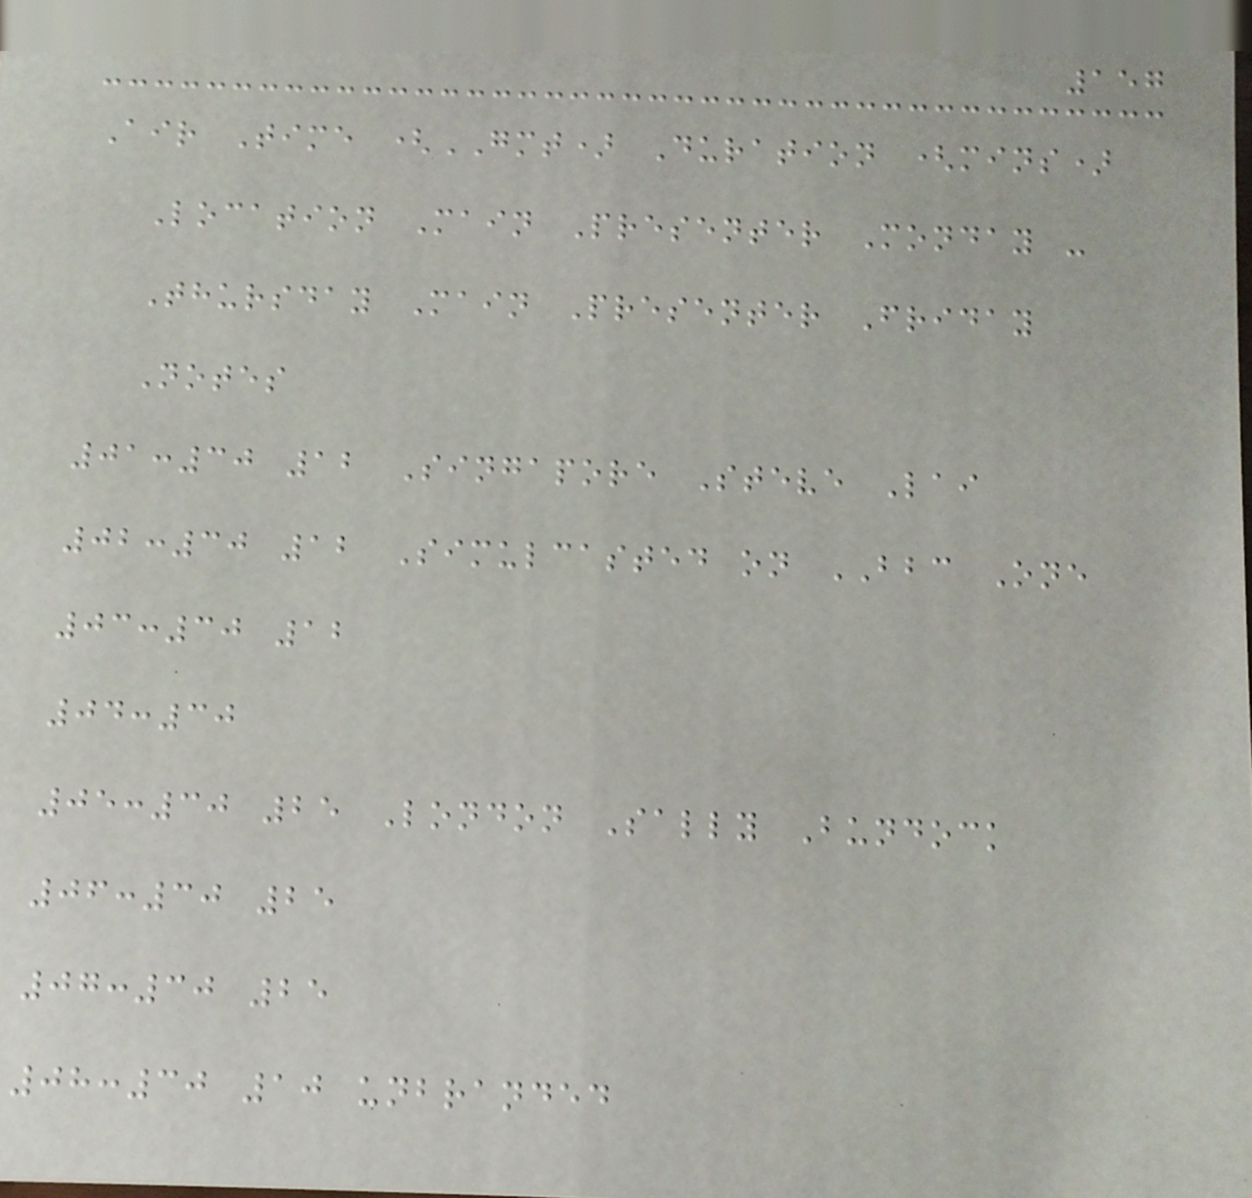157
Air Time (GMT) Duration (mins)
Location Main Presenter Monday -
Thursday Main Presenter Friday
Notes
01:30 12 Singapore Steve Lai
02:30 12 Simulcasted on BBC One
03:30 12
04:30
05:30 25 London Sally Bundock
06:30 25
07:30 25
08:30 10 unbranded
